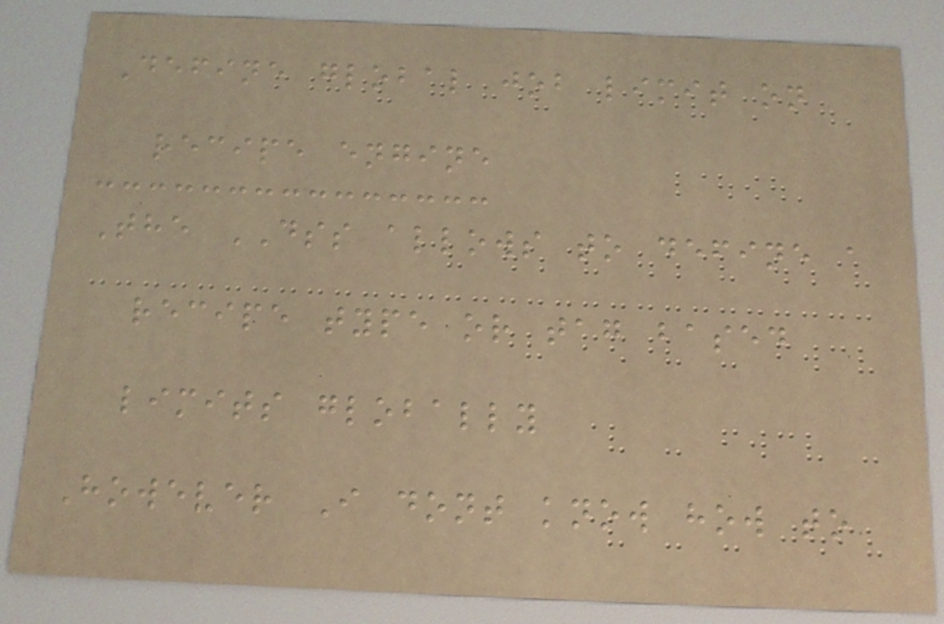Define global job limit on
recipe engine
The DSS allows to define a
recipe type or tag based
limits globally
However I dont know how to
